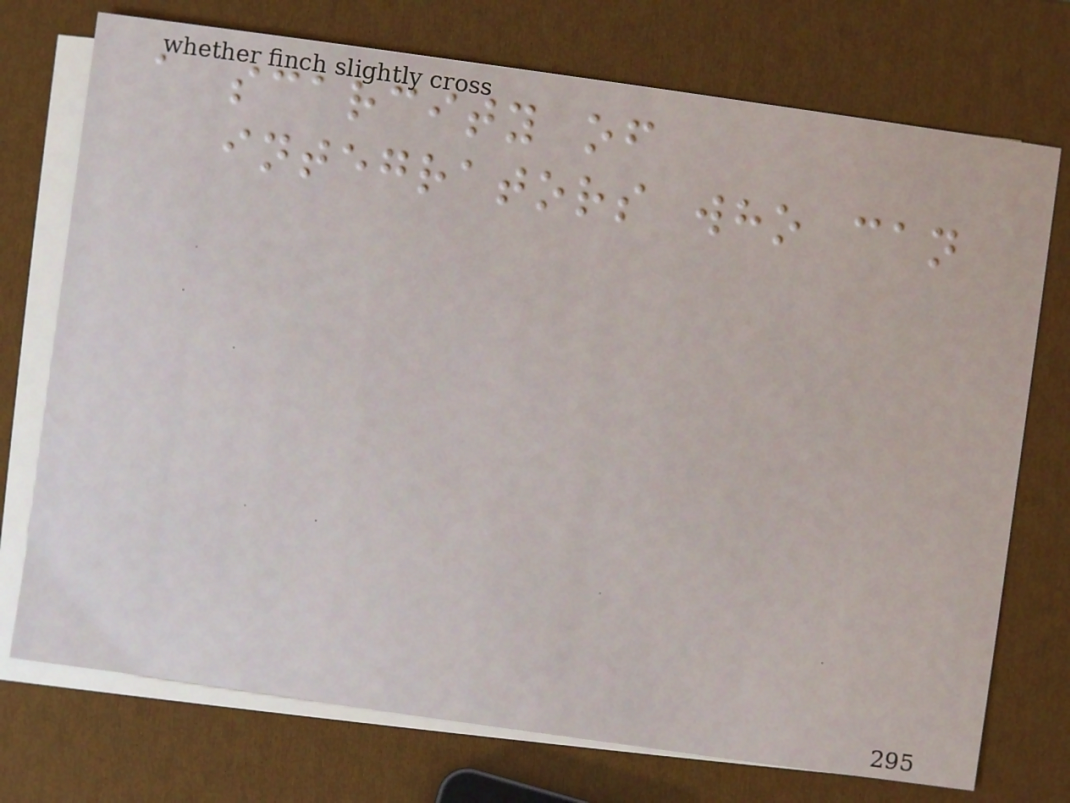a scarcity of
integrators who can
